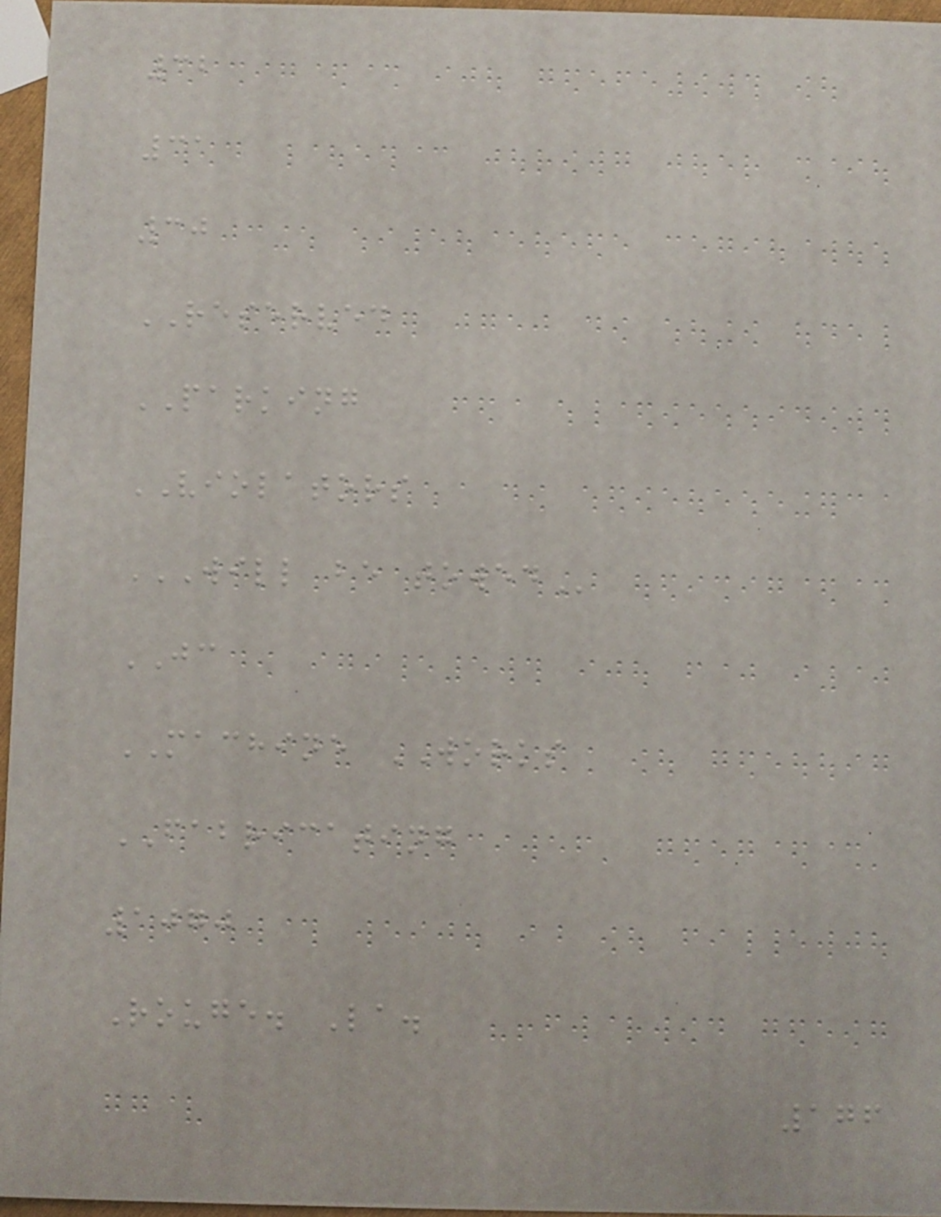32
31
30
RESERVED
PARKING
VIOLATORS
WILL BE TOWED
JC
MACHINE WORKS
FABRICATING
1070
Rouge. La.
176
